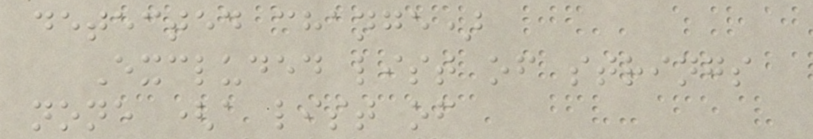detected change)
Excluded list of strings
none (a list of
